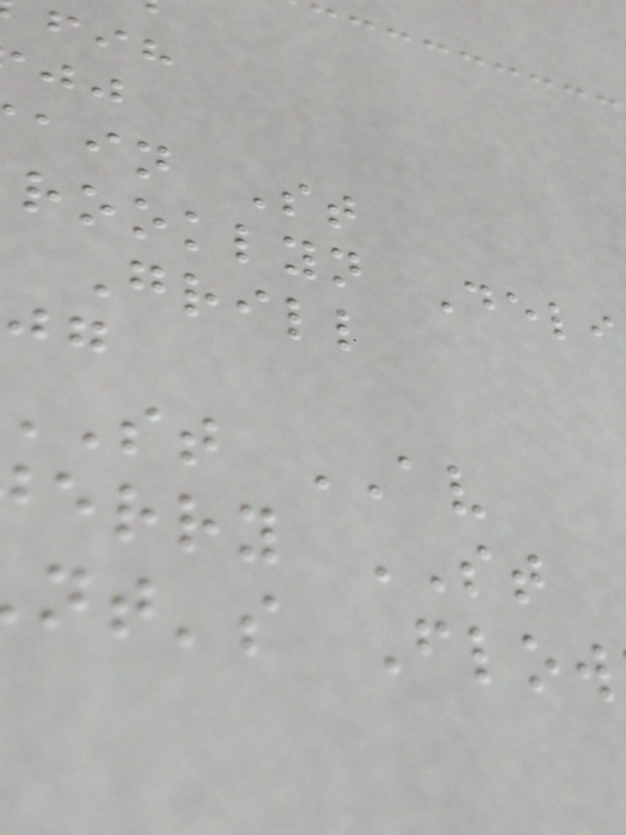ain St
rooklyn Deli
Grill
st AV
erry ST
nt's Flow
